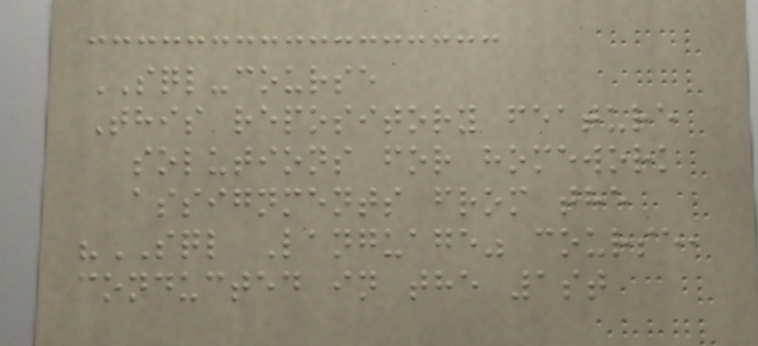SQL-course
This repository feature
solutions for homework
assignments from the
"SQL Language" course,
conducted in the 1st
